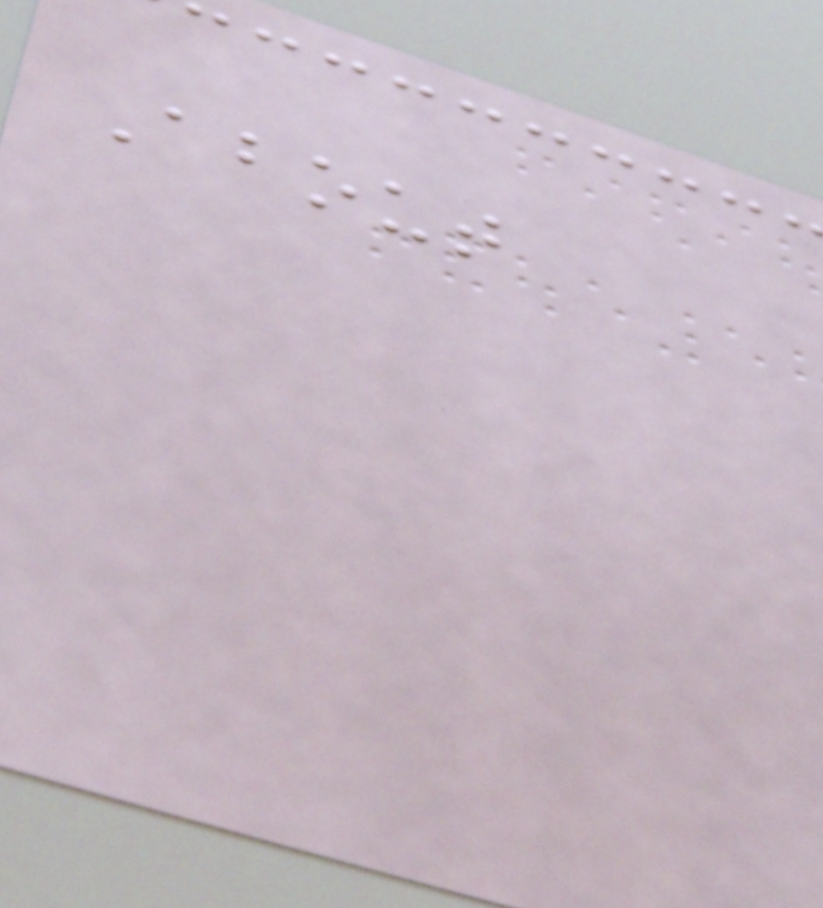About
